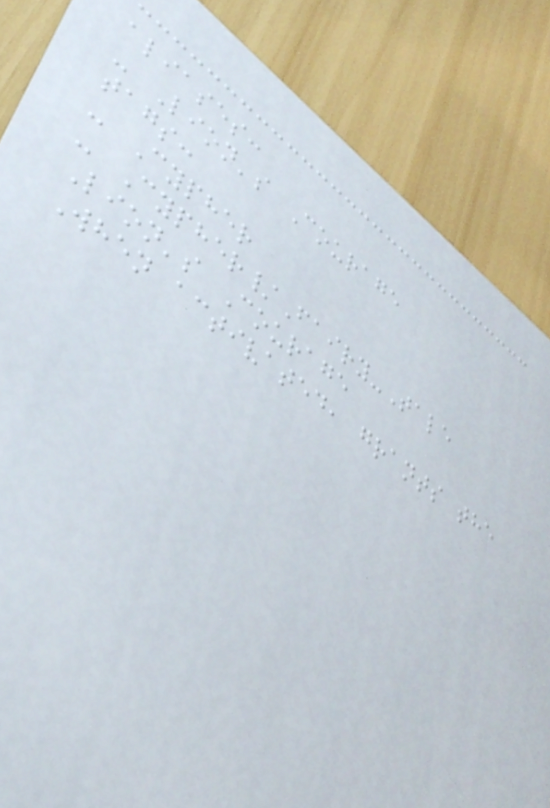aliases:
- Lion's Courage
tags:
- Cypher
- Cypher/Fairy-Tale
Lion's Courage
When activated, grants the
